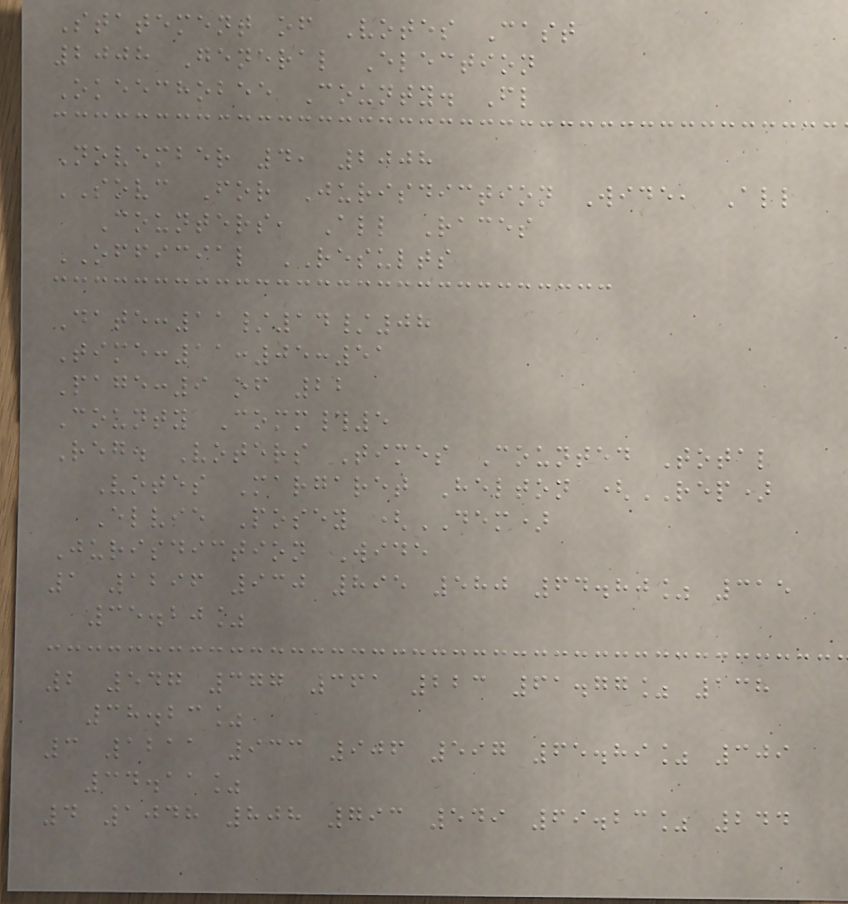Statement of Votes Cast
2008 General Election
Okeechobee County. Fl
November 4, 2008
SOVC For Jurisdiction Wide, All
Counters, All Races
OFFICIAL RESULTS
Date:11/14/08
Time:11:05:51
Page:9 of 22
County Comm#5
Reg. Voters Times Counted Total
Votes Margaret Helton (REP)
Elvie Posey (DEM)
Jurisdiction Wide
1 1296 930 895 580 64.80% 315
35.20%
2 547 377 361 223 61.77% 138
38.23%
3 1211 933 906 597 65.89% 309
34.11%
4 1048 808 793 549 69.23% 244
